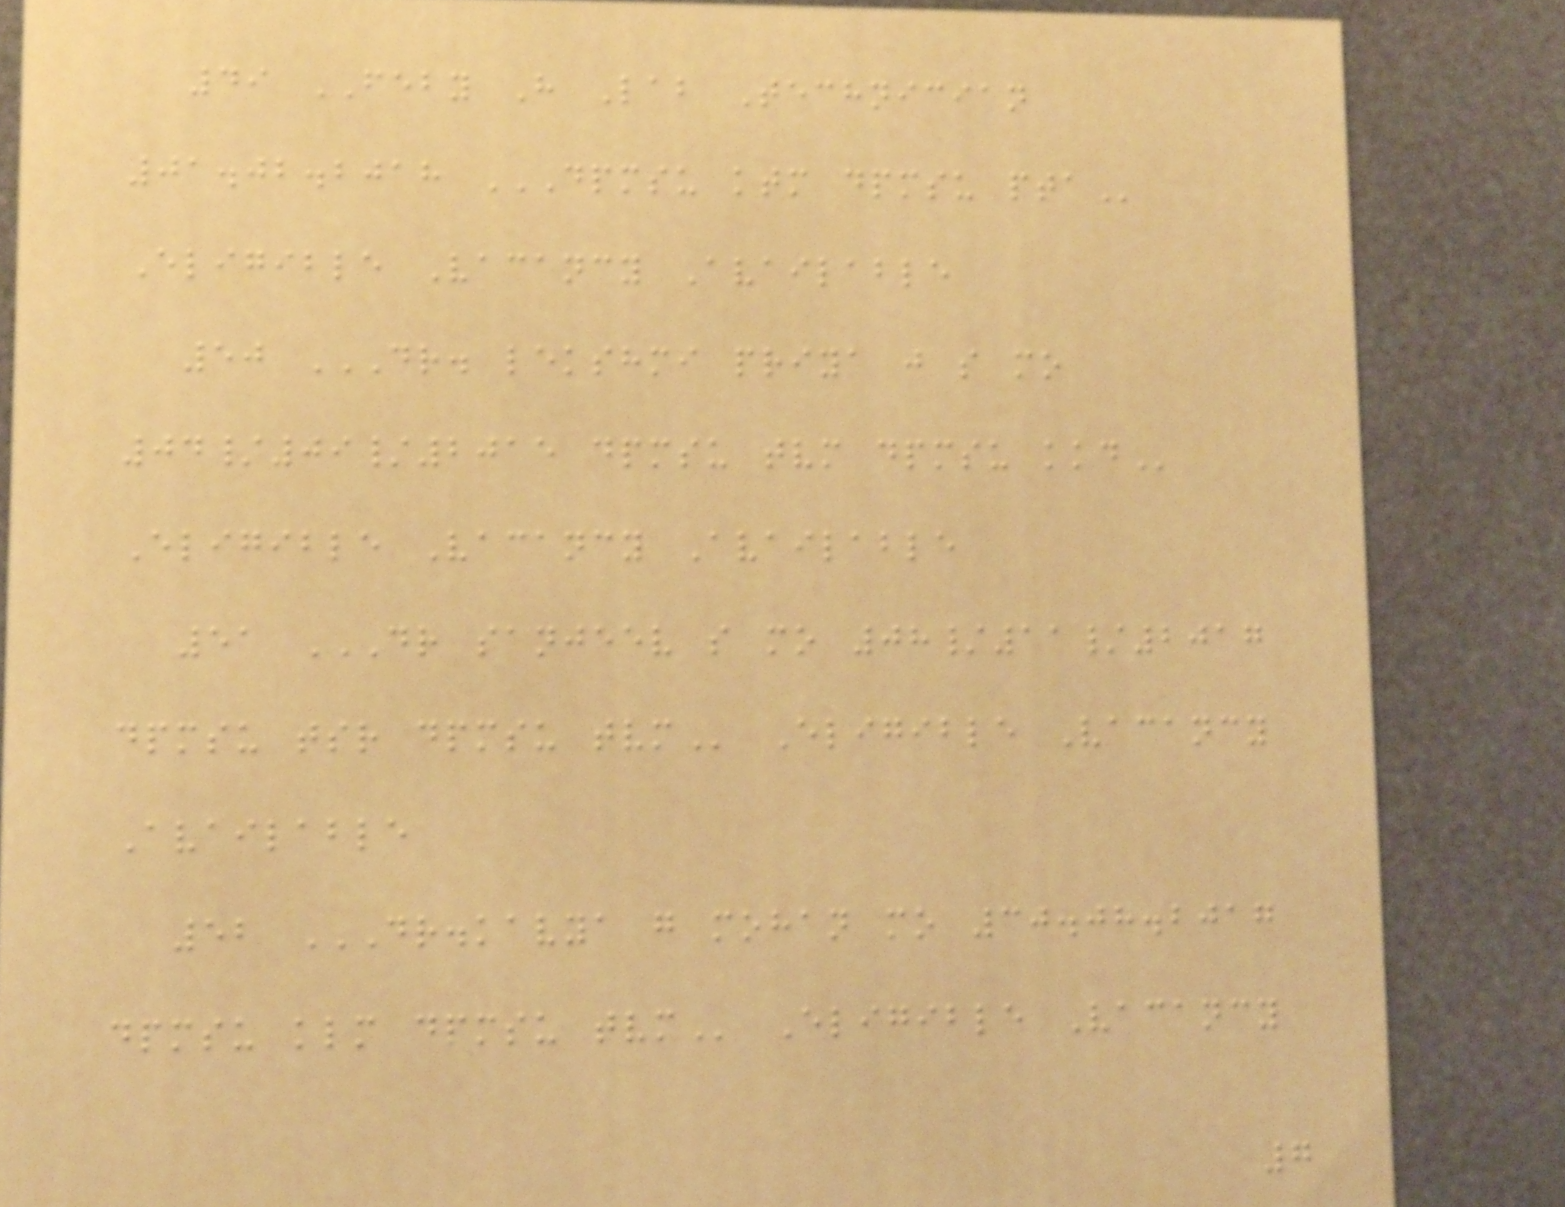49 FEBY H Lab Technician
01.02.2018 DPMSU KTM DPMSU PTA
Eligible Vacancy Available
50 DR. LEKSHMI PRIYA J S MO
04/09/2015 DPMSU TVM DPMSU KKD
Eligible Vacancy Available
51 DR SANJEEV S MO 08/11/2017
DPMSU TSR DPMSU TVM Eligible Vacancy
Available
52 DR.KAVYA G MOHAN MO 30.08.2017
DPMSU KLM DPMSU TVM Eligible Vacancy
7
